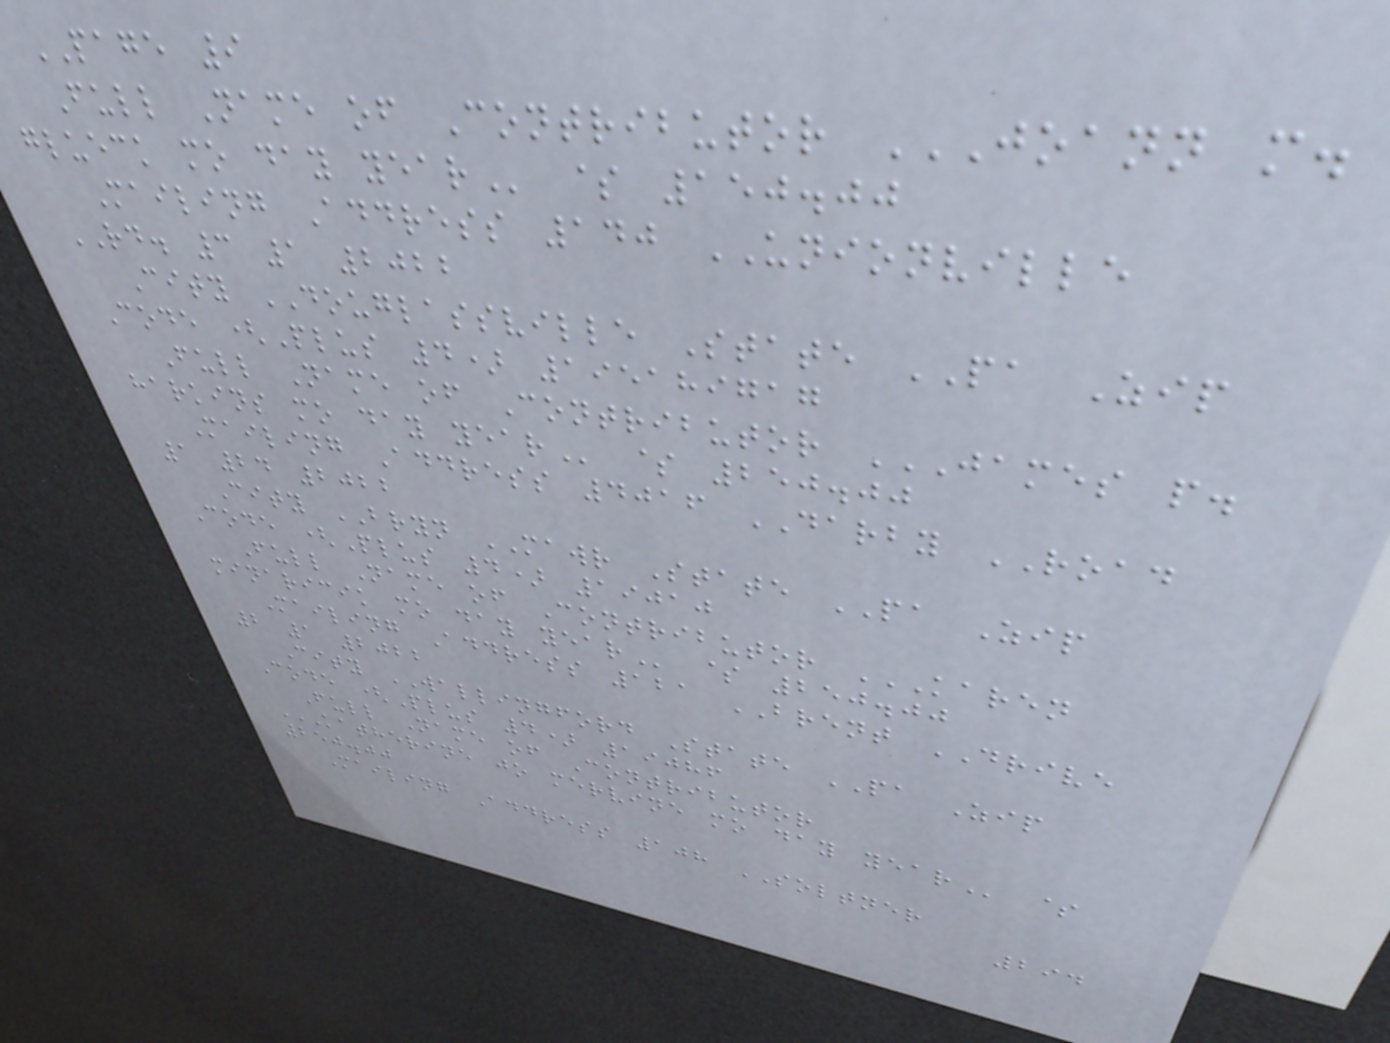PAGE 9
Full Name of Contributor JOANN M.
GLUECK MO DAY YEAR $ 150.00
Mailing Address 140 UNIONVILLE
RD. 3 1 2022
City DOUGLASSVILLE State PA Zip
Code (Plus 4) 195189717
Full Name of Contributor JAMES P.
HARKINS MO DAY YEAR $ 250.00
Mailing Address 4016 DARBY ROAD
1 24 2022
City BRYN MAWR State PA Zip
Code (Plus 4) 19010
Full Name of Contributor KAREN
MINARICIK MO DAY YEAR $ 250.00
Mailing Address 121 BRENT DRIVE
2 1 2022
City WALLINGFORD State PA Zip
Code (Plus 4) 19086
Full Name of Contributor
KATHERINE JO MERVINE MO DAY YEAR $
250.00
Mailing Address 108 SOLTNER
294
